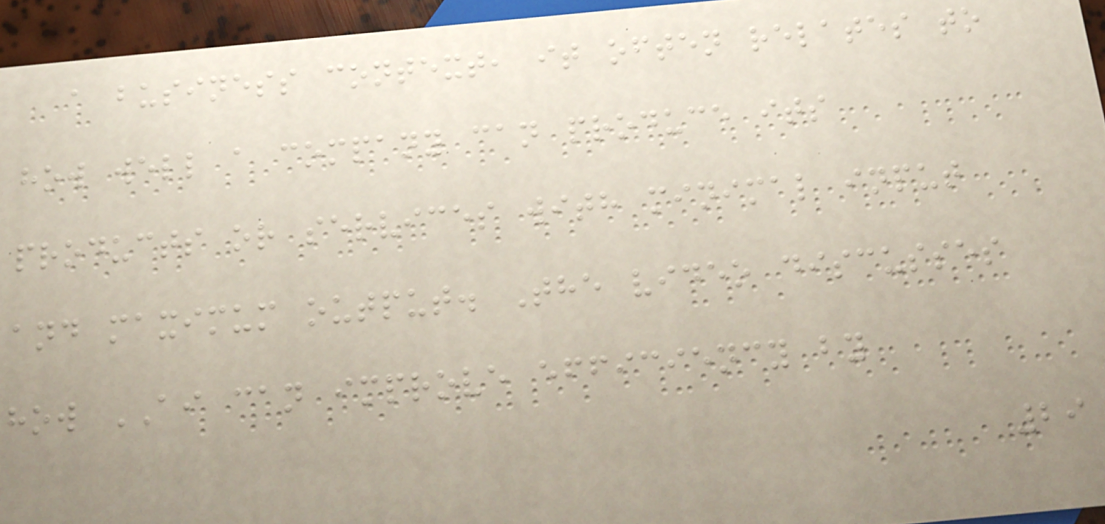a business context, it often relates to
how well a company can produce its
products or services with minimal input
and maximum output. The video discusses
how AI can improve efficiency by
29
